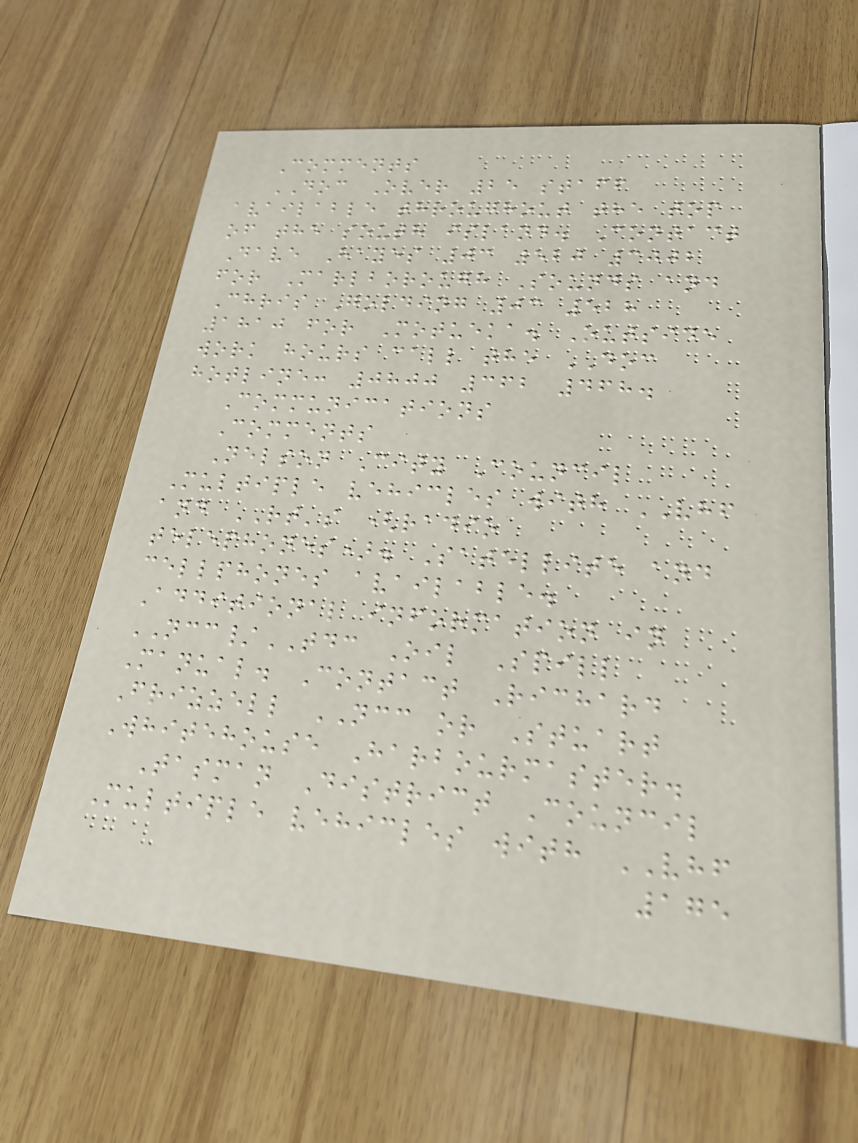Comments
DOC Over 25 staff
available throughout the top
of the south island. Contact
Dave Hayes 03 520 3002
for Marlborough Sounds and
Chris Golding 03 528
1810 for Motueka. Outside
work hours call the DOC
hotline: 0800 362 468.
Communications
Comments
Nelson City Council
Multiple vehicles with VHF
and RT's (radio
telephones). Satellite and
cellphones available.
Additional information in
NCC/TDC Oil Spill
Manual. Contact Richard
Frizzell NCC or Stuart
Whitehouse Harbourmaster.
Tasman District Council
Multiple vehicles with VHF
175
